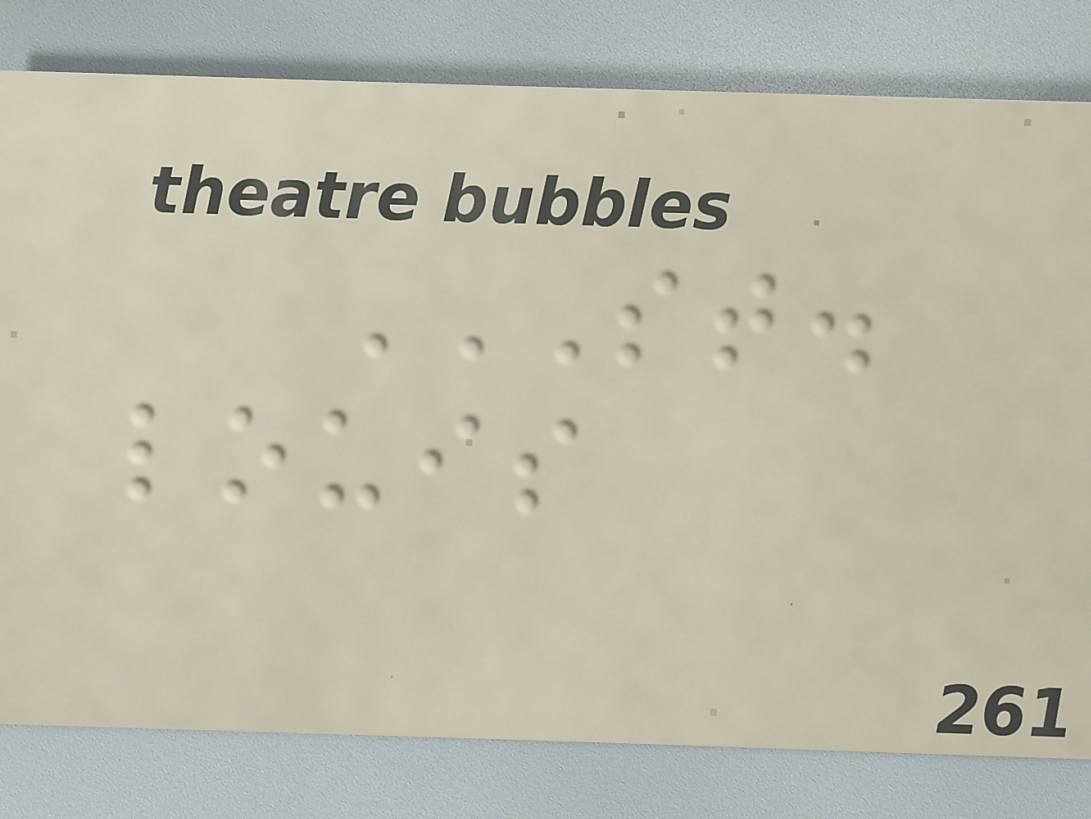ST.
LOUIS
